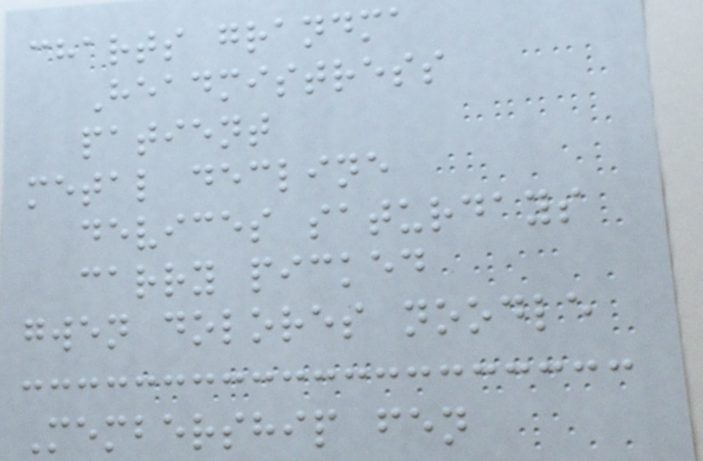charts grandma
Headmistress
patient
metal decline
devices saturdays
carry picked
gwen dolores noodle
Membership fen
